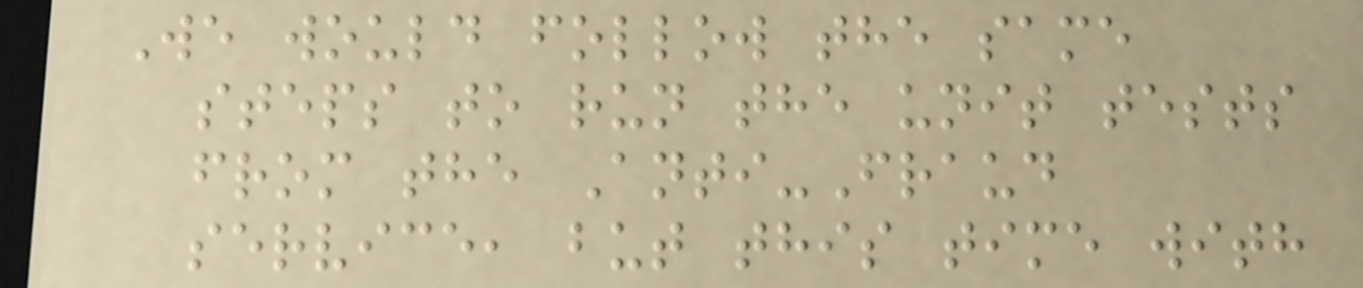We would follow the same
steps to run the unit tests
from the Anti-Fraud
service, but this time with
